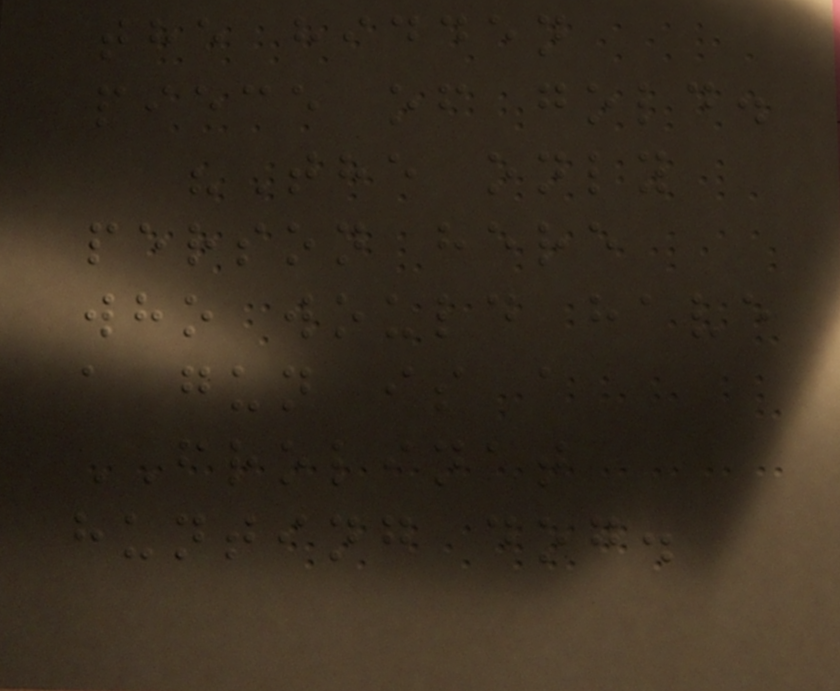the hidden
piece of gold.
"The only
person here
who would have
a gun is a
FROLINAT
hunting dog.
